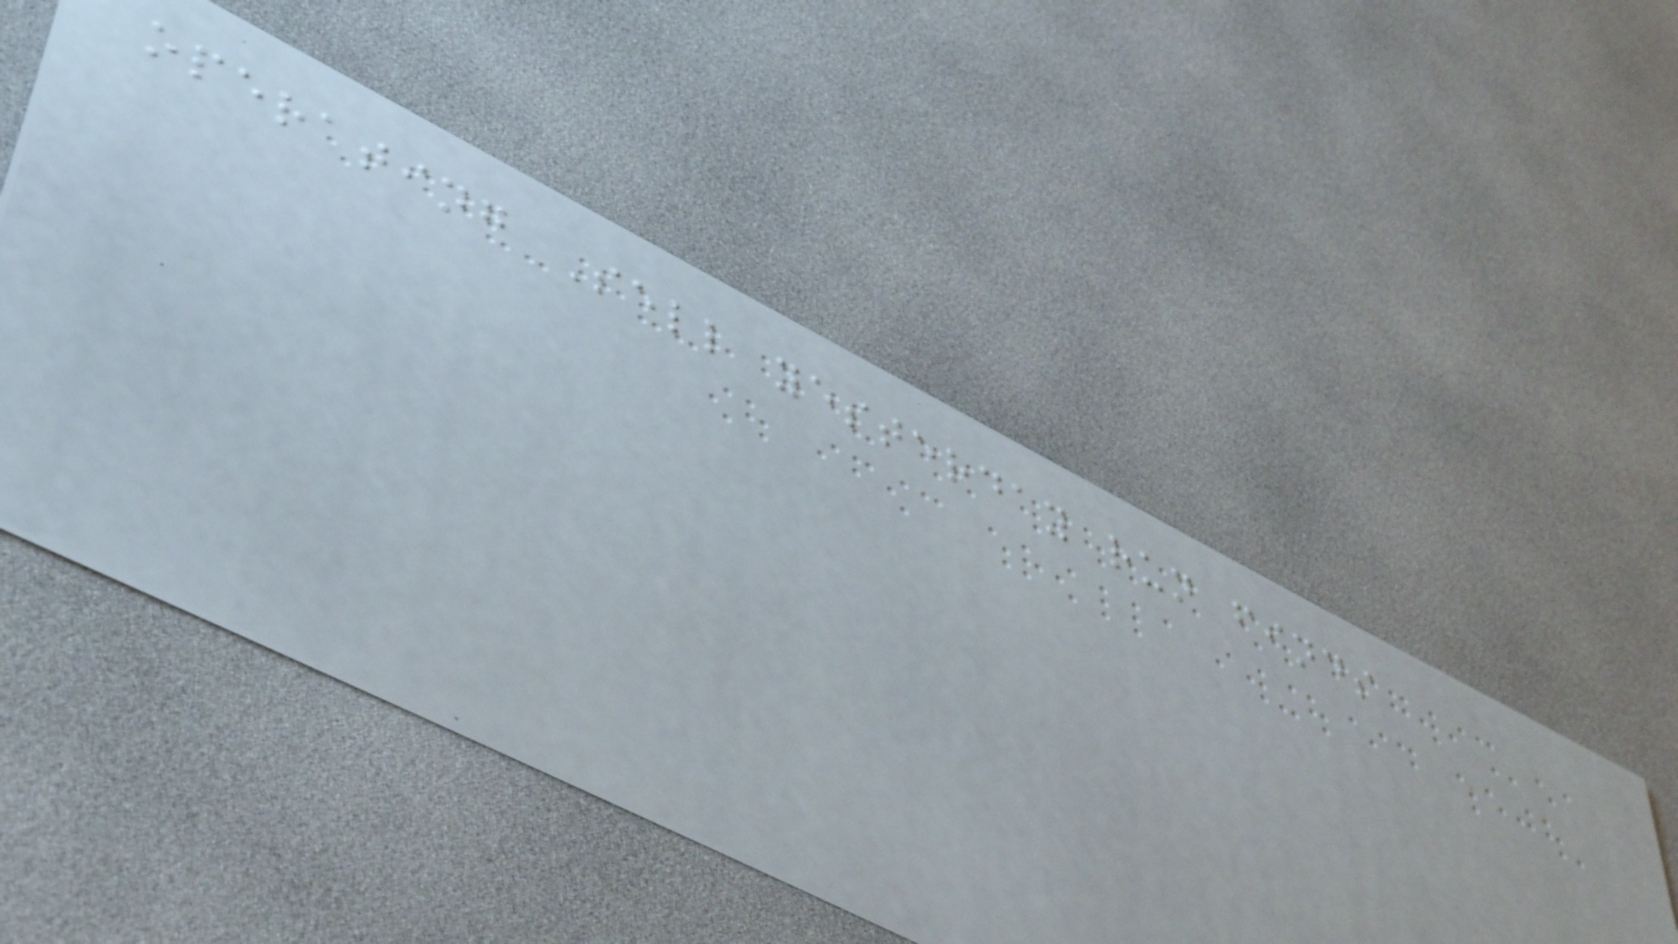operating Sell yesterday run finds
